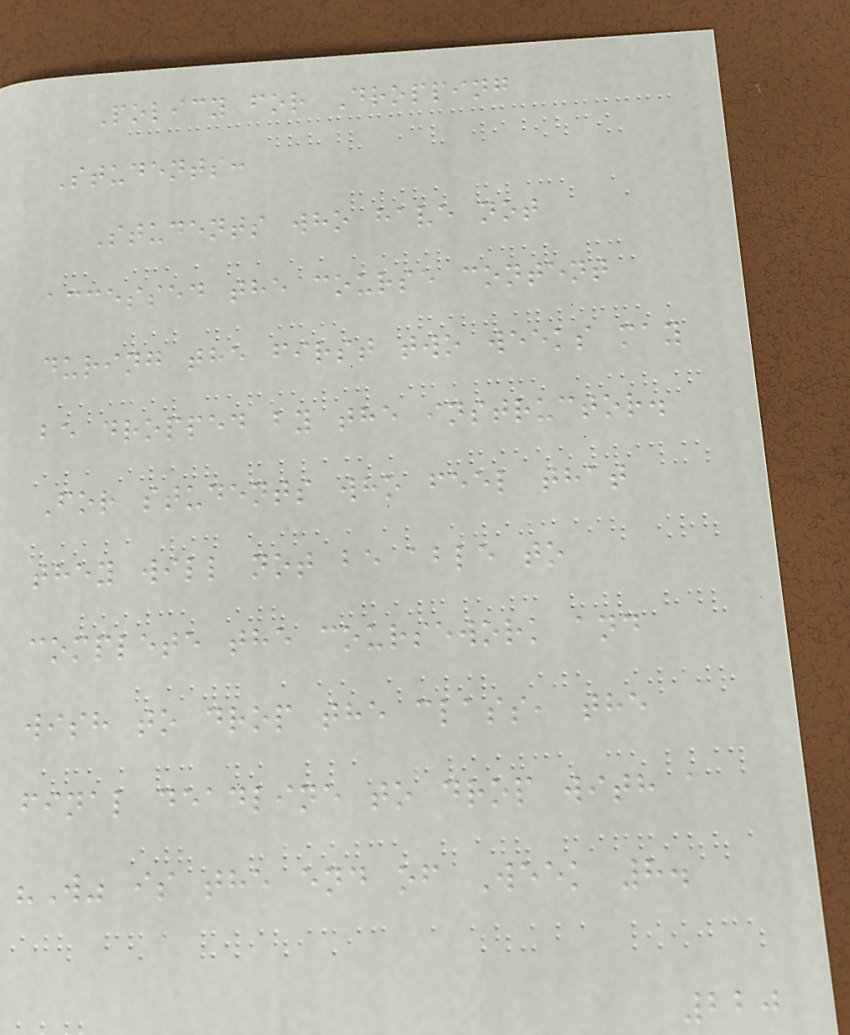Policy for Dropping
Students:
Students who have not
accessed the course content
during the first two weeks may
be dropped by the instructor.
For students who feel that
they will not be able to
complete the coursework and
wish to drop the class, the
final deadline to drop with a
"W" is the end of Week 8.
220
